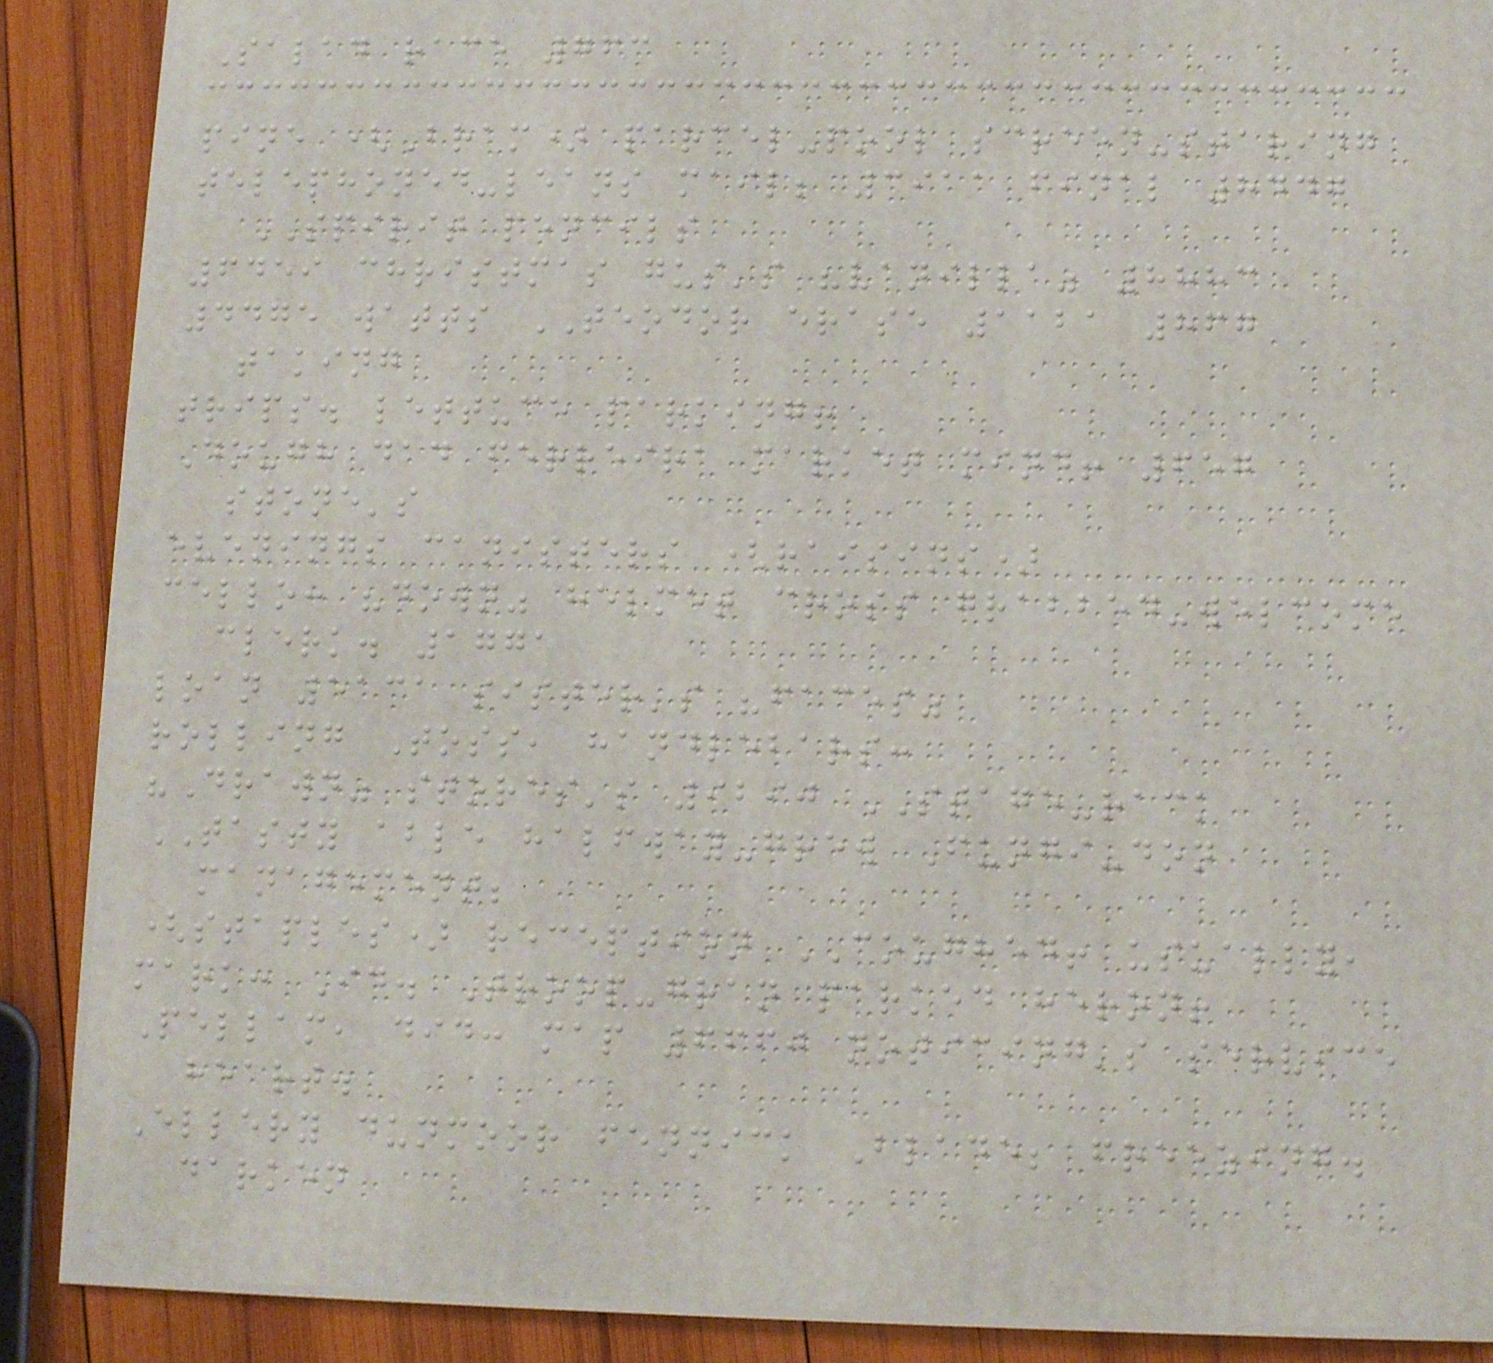Salad race 763
pine (Bram) parcel-pool screen-staring
telephoned-leans mail; 3911 final 8447
SPIRIT pencils
6459 christmas gus's "vanilla" 8883
4475 watts TEODOR erase 1121 867
taking
trips. lettuce parking!
Dough dad ferreira market mind! 657
stone's
evenings canisters (raisins)
cello: "down" helmet cross grabbed-welcome
clerk. 1771
loan 5131 sister's "faces"
rolling Toss, handlebars:
"Drawn" stores's 9290 STAGE-rack
TASTY able halfway-grew Fungi-don
management;
(staples) reception COUGHED! usually,
mark: Id. Troop-gran parked heron!
Pellam, did: map 6660 noticing's service
heart.
Ellery dunmoor fennick Blade; freezing.
darken
